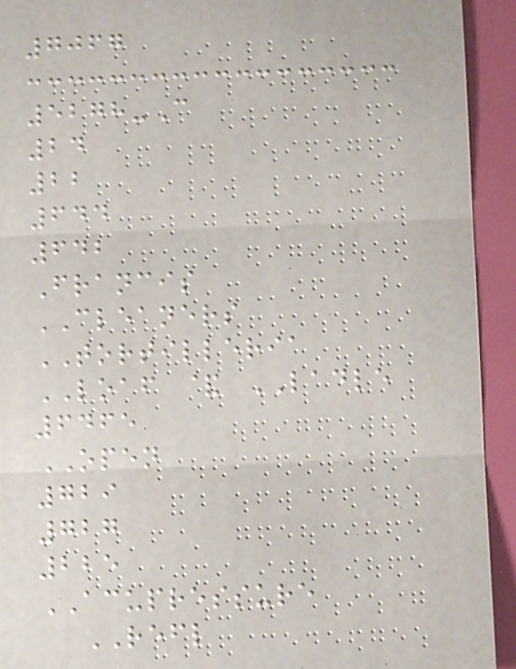7067
5278-C
24
22
644
642
Francis
CLEANERS
TORTILLERIA
LOAF & LADLE
6465
OPEN
729
727
225
ACUPRESSURE
REFL
